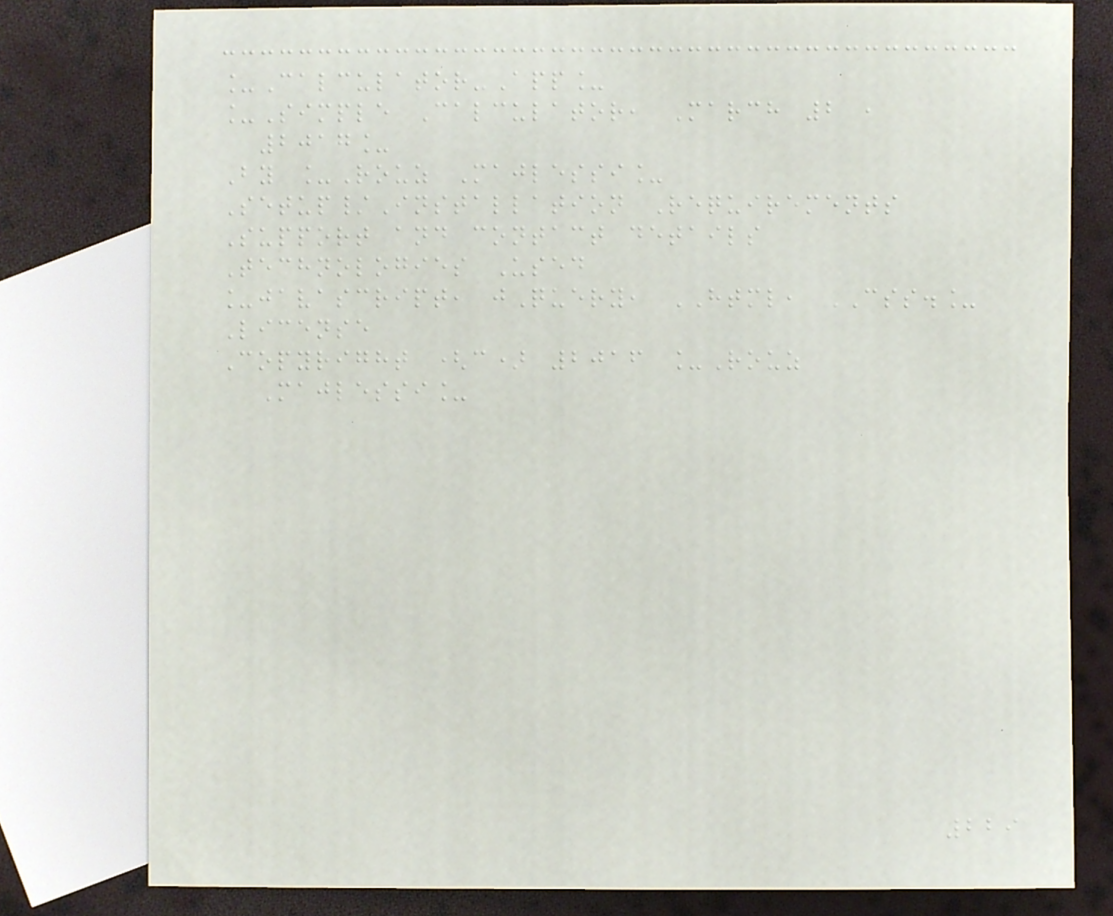_Calculator-App_
_Simple Calculator, March 2 ,
2017_
By _Rouz Majlessi_
Setup/Installation Requirements
Support and contact details
Technologies Used
_javascript, jQuery, HTML, CSS._
License
Copyright (c) 2016 _Rouz
Majlessi_
229
